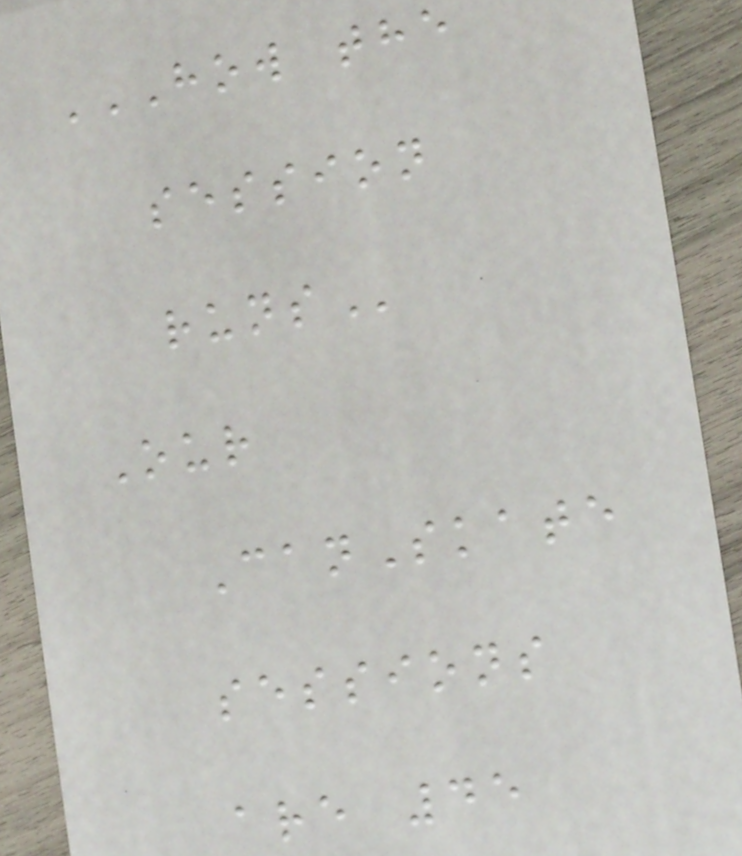HOW THE
SESSION
RUNS
Our
CanSkate
sessions
are 45
